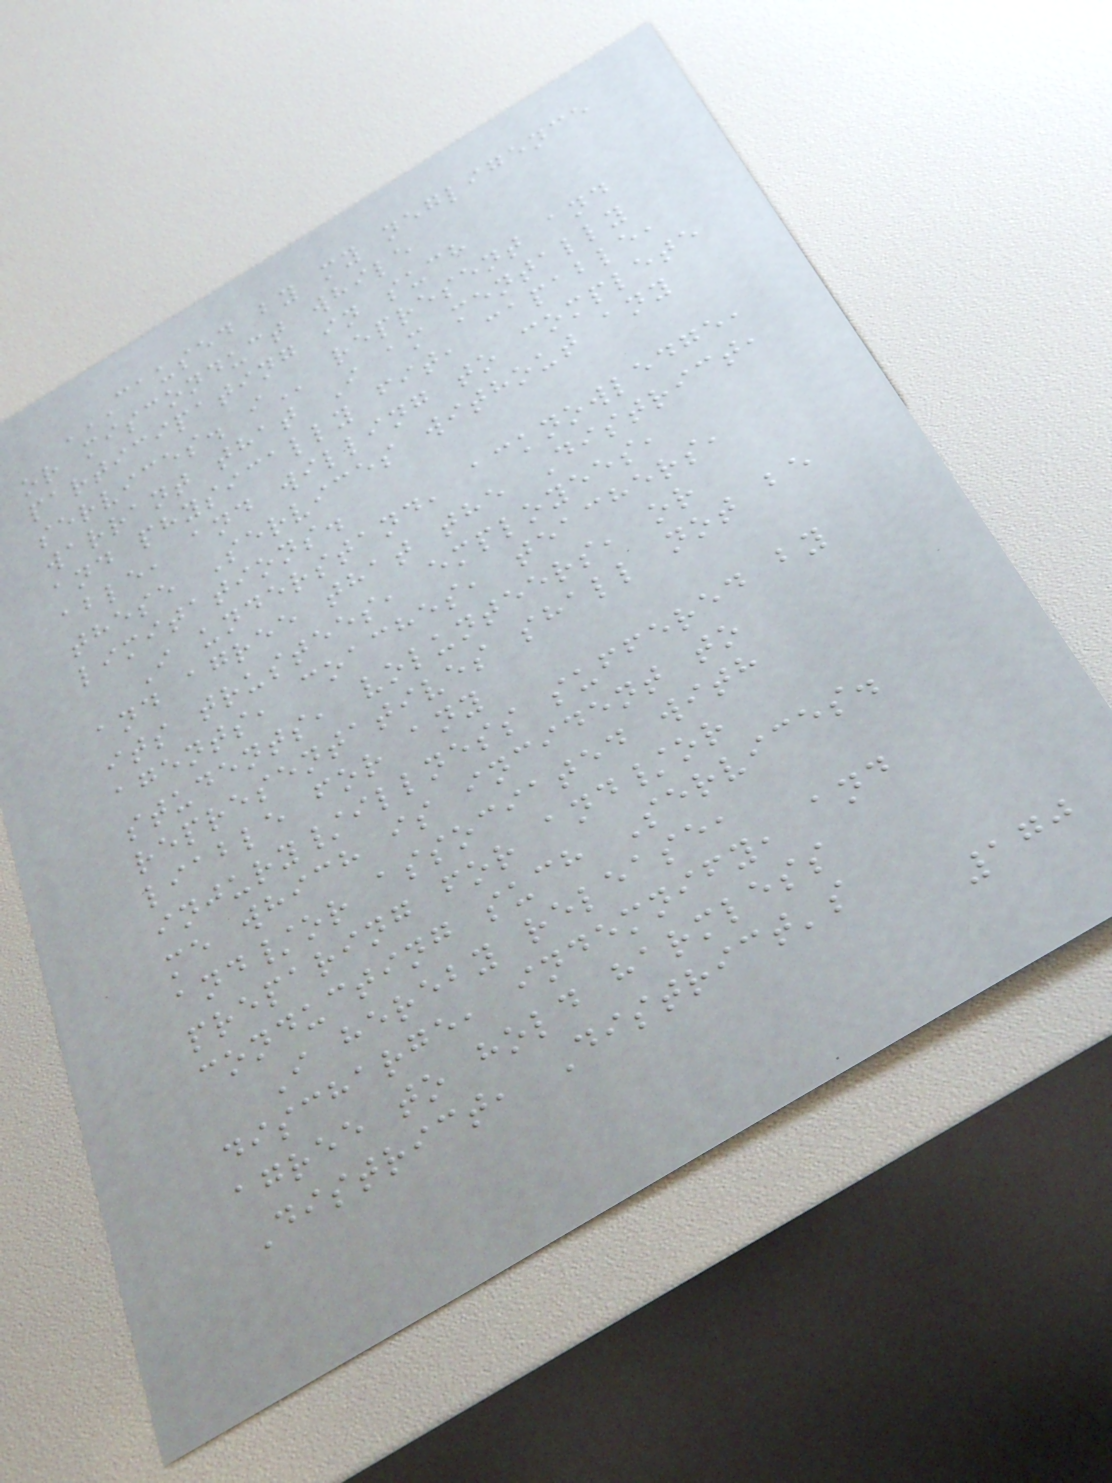CAUSED BY MY NEGLIGENCE
OR MISCONDUCT WHILE
PARTICIPATING IN SUCH
SERVICES. I represent and
warrant that I am mentally
and physically fit, capable,
able, and willing to complete
these Services without any
limitations.
I understand, acknowledge,
and agree that the District,
its trustees, employees,
agents, coaches, teachers,
students, volunteers, or
representatives shall not be
liable for any
injury/illness suffered by
me which is incident to
and/or associated with
preparing for and/or
conducting such Services.
I hereby release,
discharge, indemnify, and
agree to hold harmless
District, District's
170
